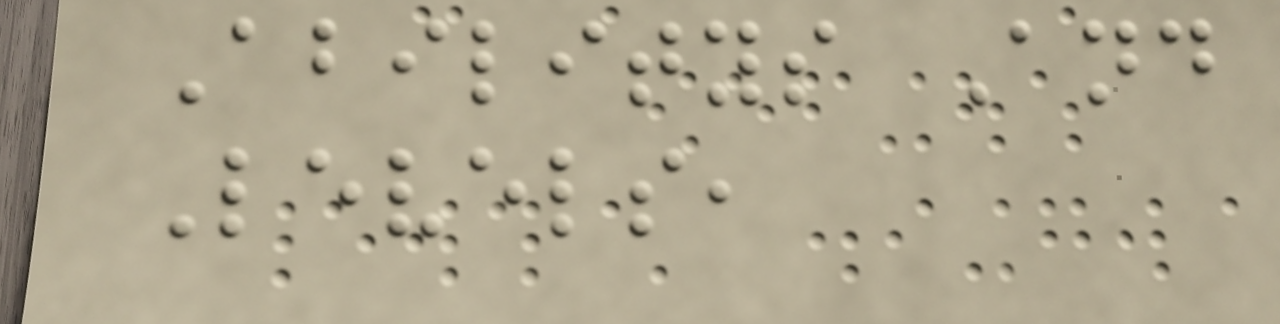Abilitys And
Levels,
